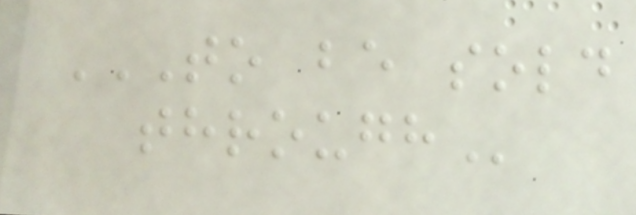TO BE SOLD
THROUGH
